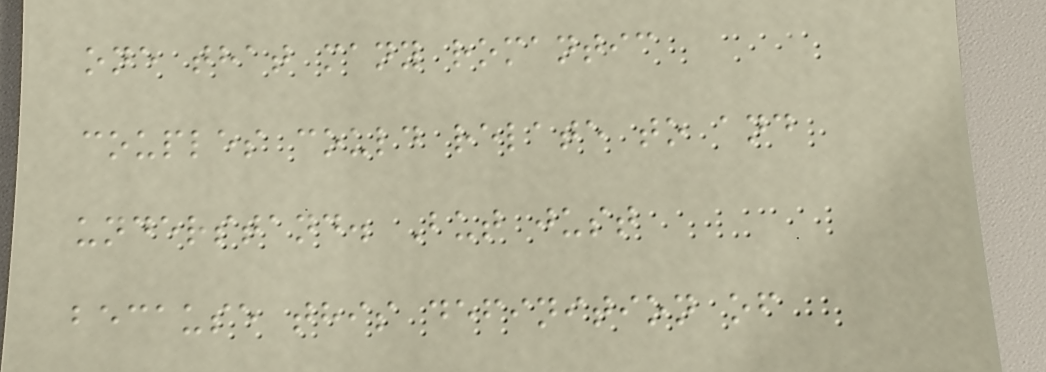one that many romantic
couples could relate to and
understand. But just
because this definition of
